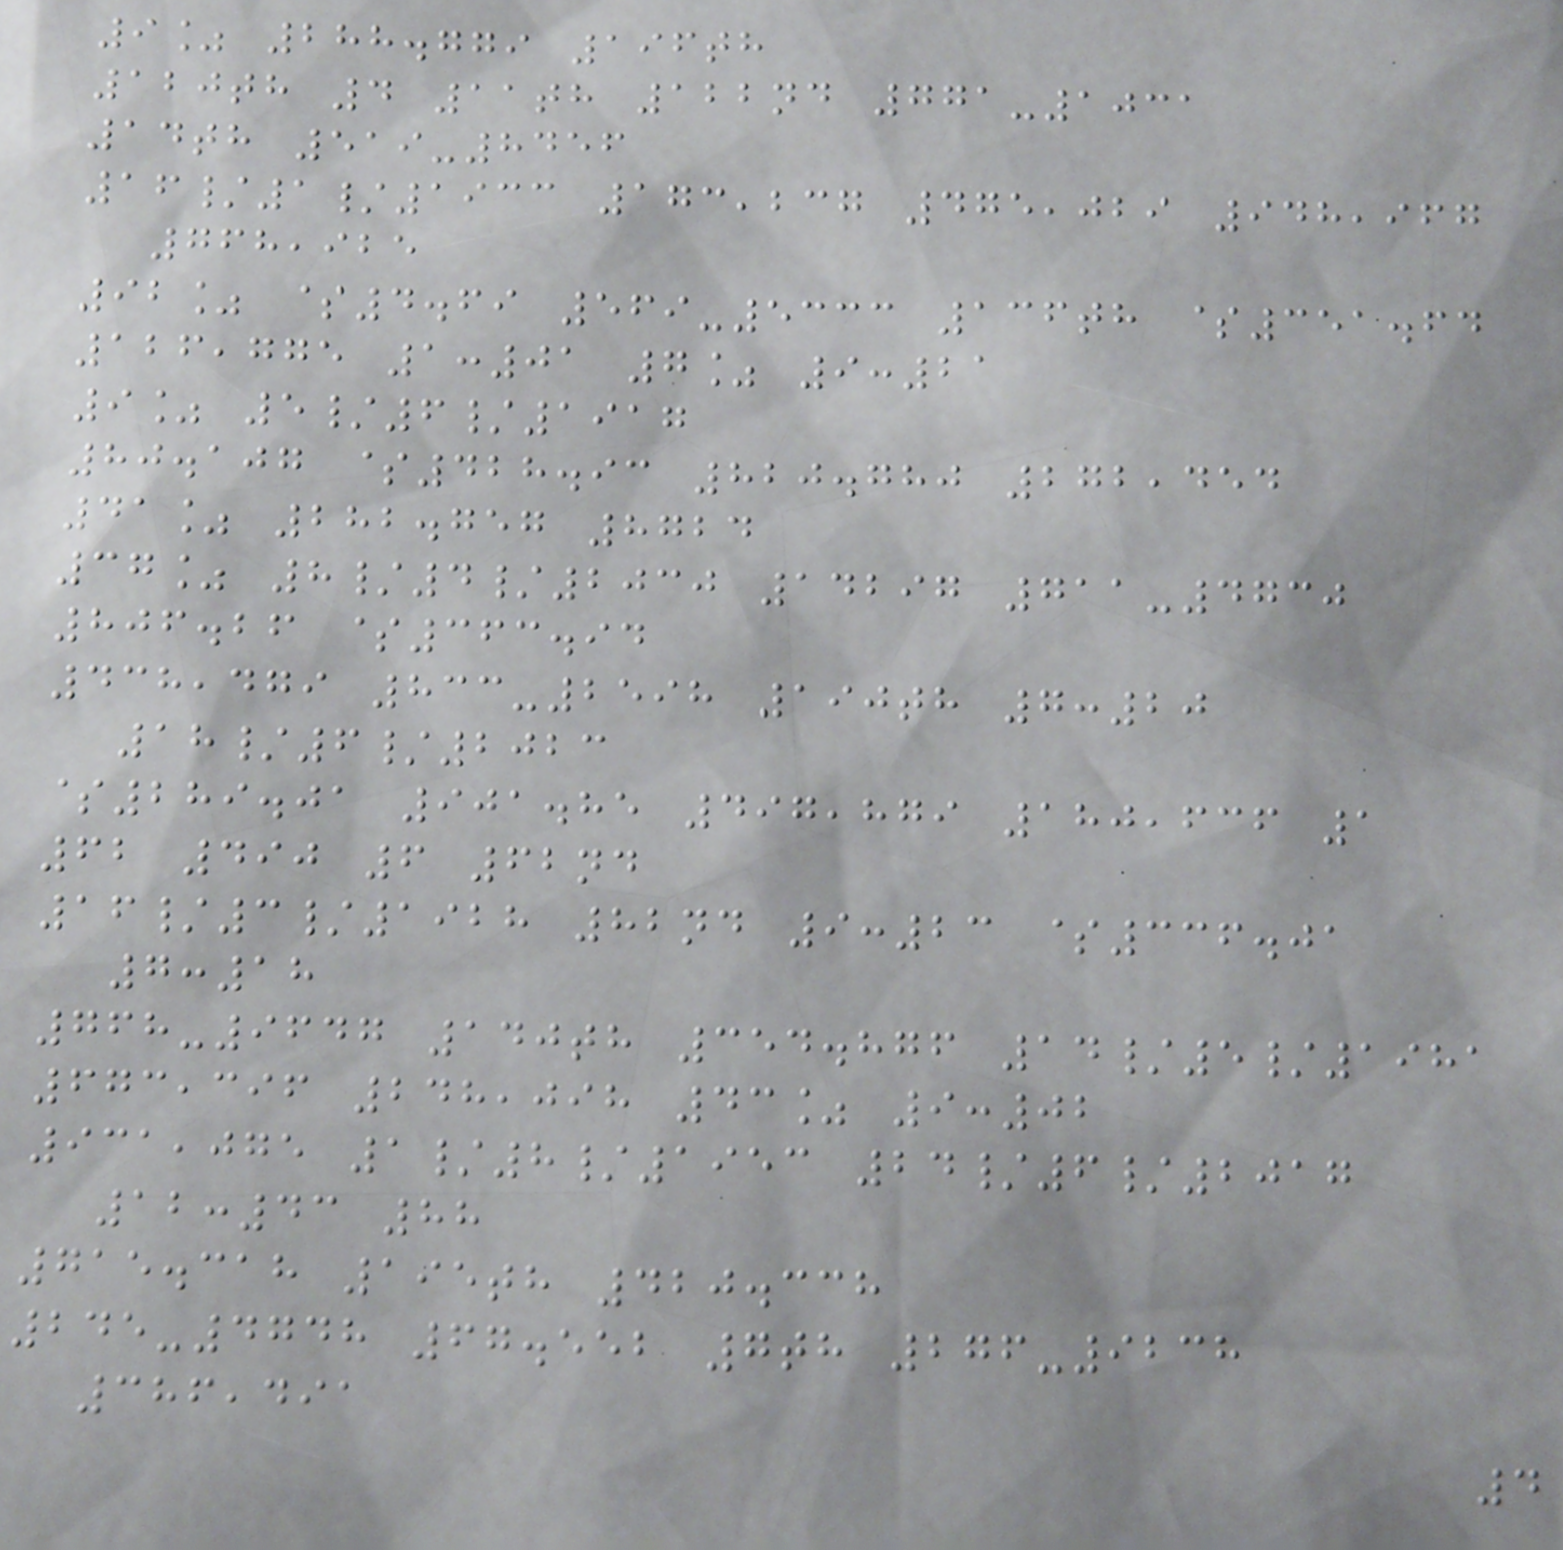9% 288.779 196th
120th 4 11th 122nd 771-1031
14th 519-8456
16/1/1933 173,237 475,029 948,967
768,925
92% $4.69 569-5333 136th $351.64
126,775 1:01 7% 9:21
9% 5/6/1917
80.107 $428.93 820.780 272,454
41% 282.757 8724
37% 8/4/2030 14297 711-4730
806.26 $363.94
438,479 833-2598 190th 7:20
18/6/2023
$289.01 901.85 497,879 180,636 1
62 490 6 62nd
16/3/1928 82nd 9:23 $336.01
7:18
768-9647 140th 354.876 14/5/1981
673,396 248,098 43% 9:02
931,075 1/8/1953 24/6/2017
12:43 88
715.318 195th 420.338
245-4748 67.552 7th 276-9238
386,491
4
